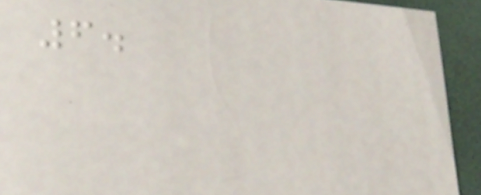6.
